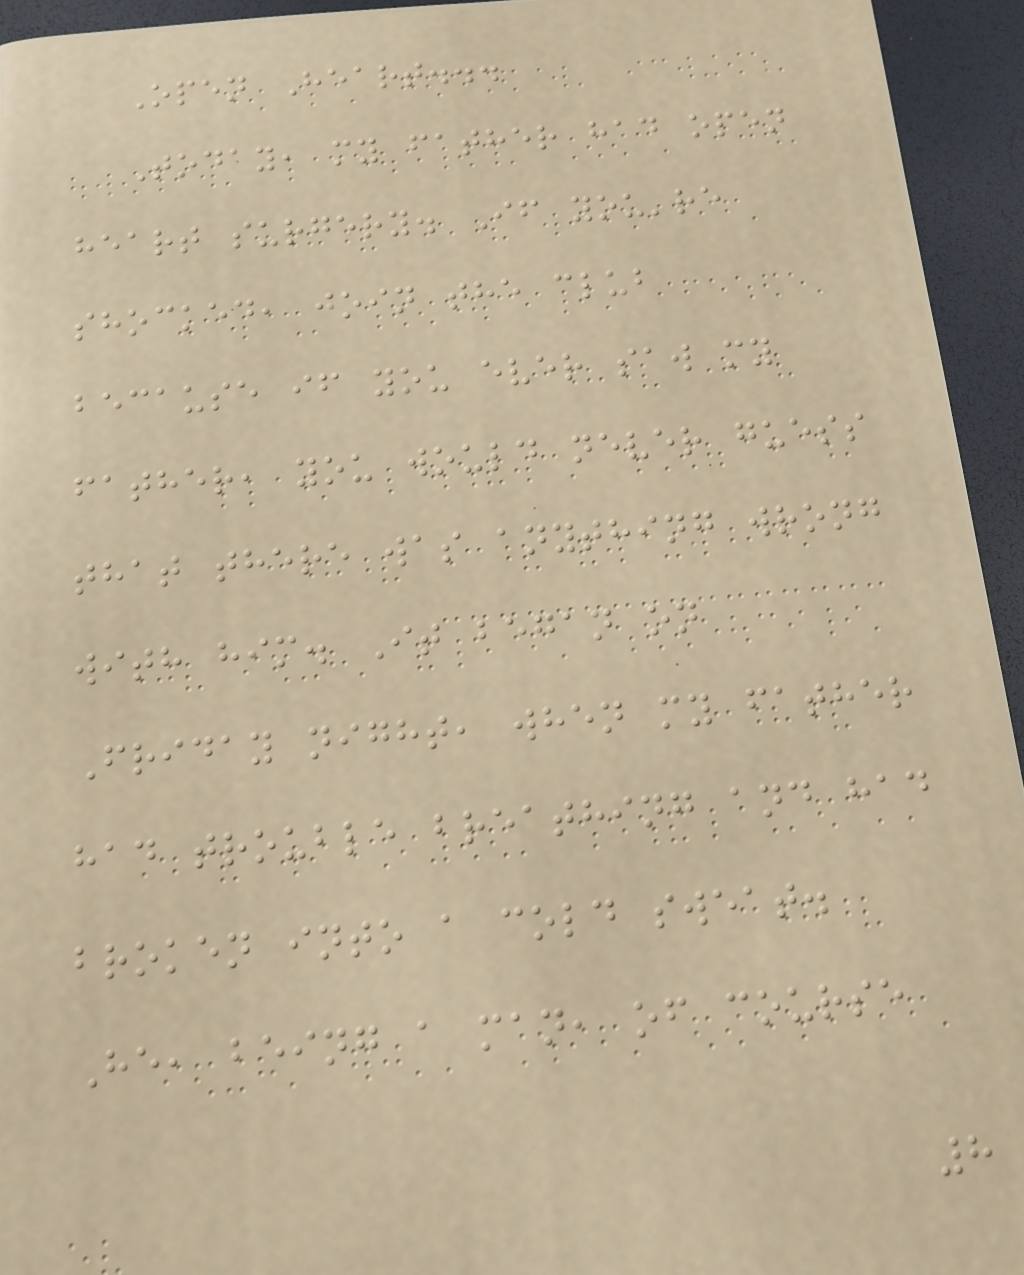Open Heart...
Today, my father had open
heart surgery. If you're
shocked, join the club
because if you ever saw my
father, you would never guess
that there was anything wrong
with him. It began on
Friday night, when my father
had trouble breathing and had
broken into a cold sweat.
He, being a man, of course
8
